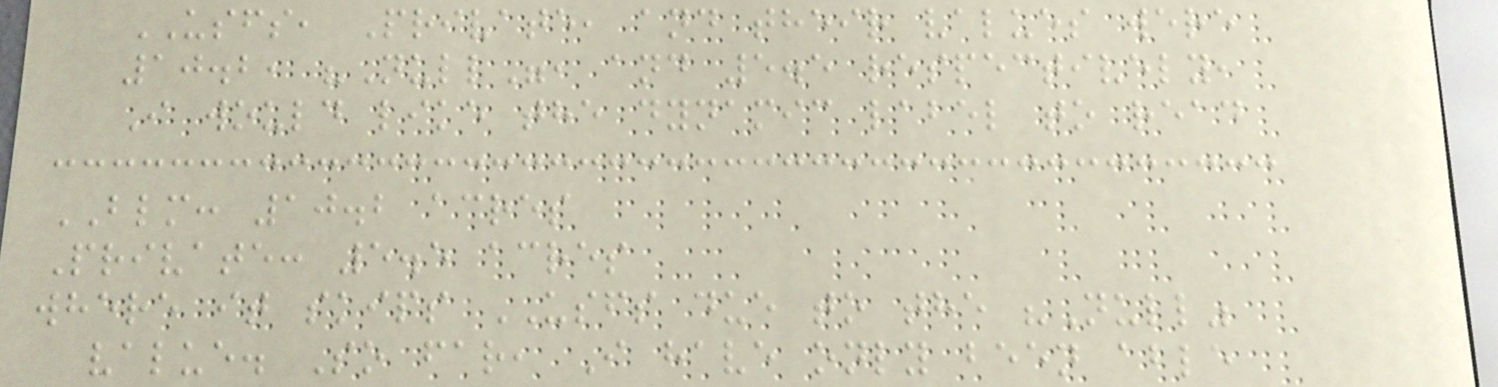USFS, Private, and their values were
10.2, "Null", and 5.5 respectively,
I would like the dynamic label to read
BLM: 10.2 acres
Private: 5.5 acres
where it skips USFS due to the "Null"
value. So far, I have only been able
